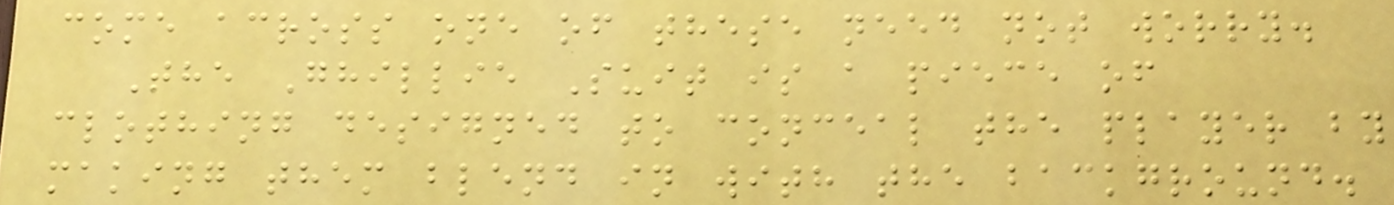come across one of these need not worry.
The Ghillie Suit is a piece of
clothing designed to conceal the player by
making them blend in with the background.
